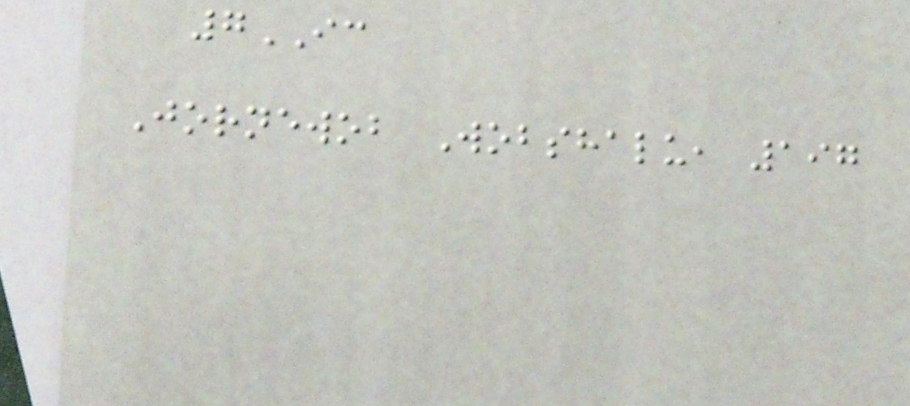7IC
Jornewob Wobshalu, 197
